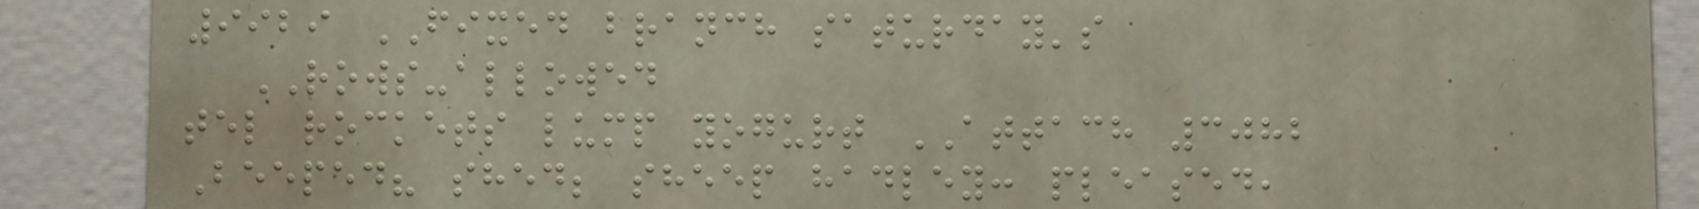9929 FIXED branch saturday's
ROWS-allowed
tel rockets lump yogurt ATTACH 3082
Beeped? shed; sheep hadley: pleased,
